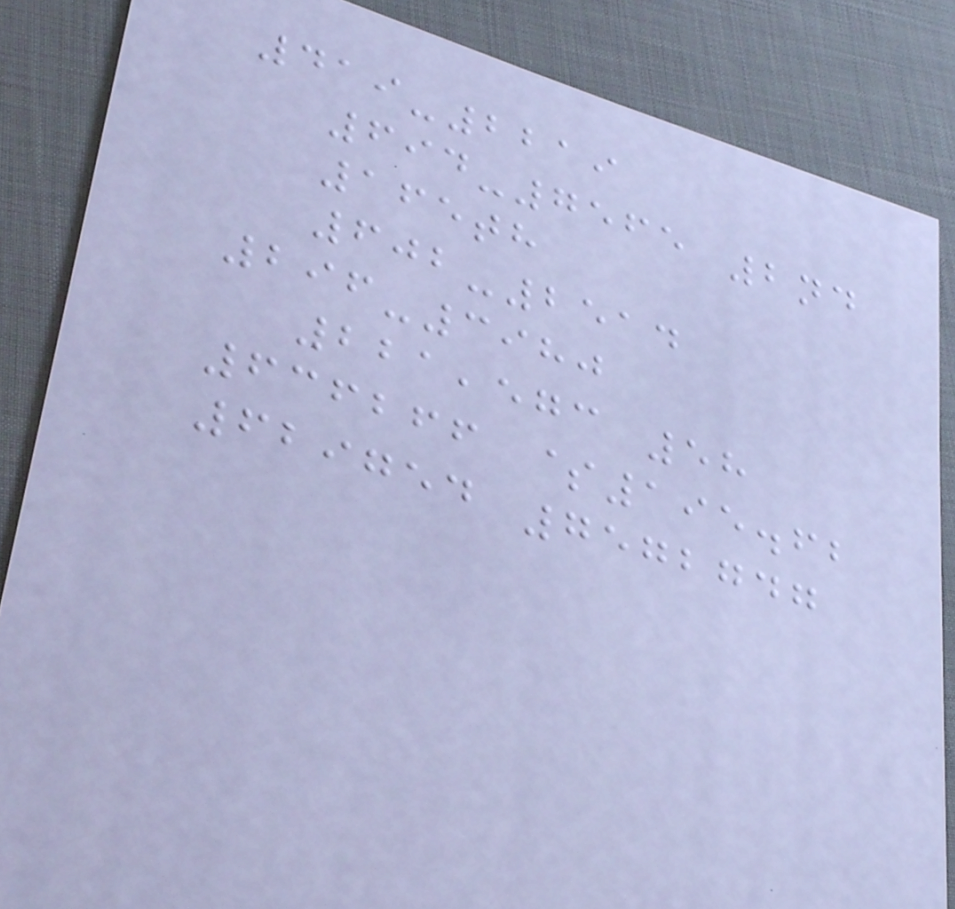419-2219
694-7565 2nd
165th
602-2514
296-3980
221,573 58
636266 $195.62
629754 7572747
